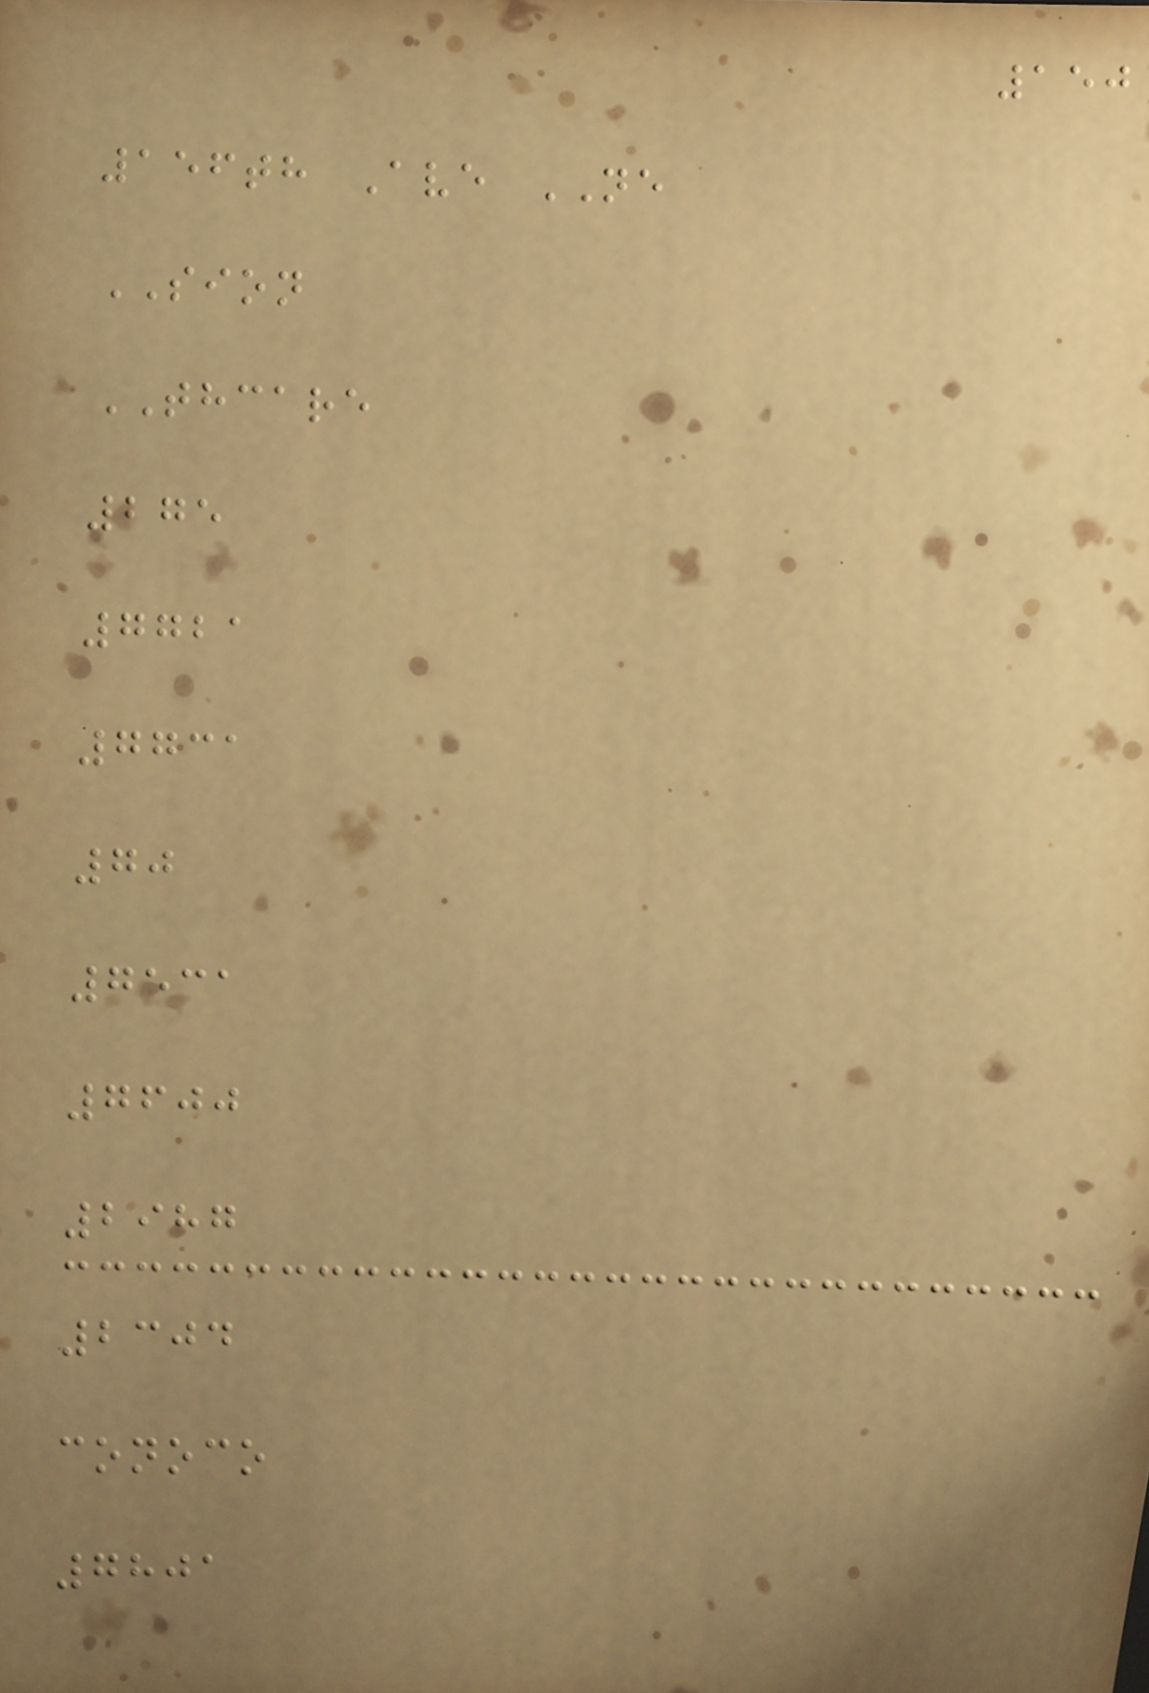150
156th Ave NE
SION
THCARE
275
7721
7731
70
7531
7600
2987
2304
conoco
7801
